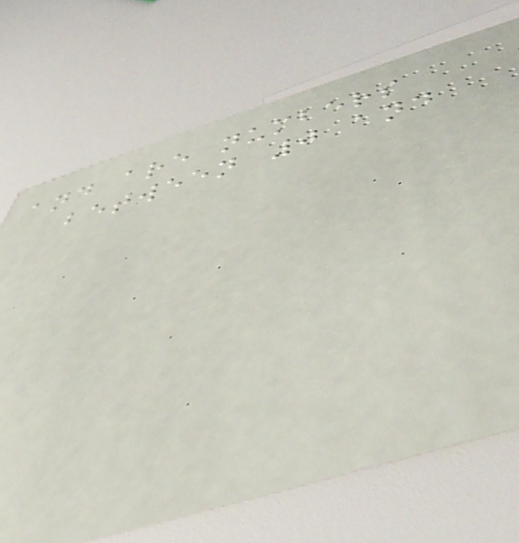and are numbers
between 0 and
